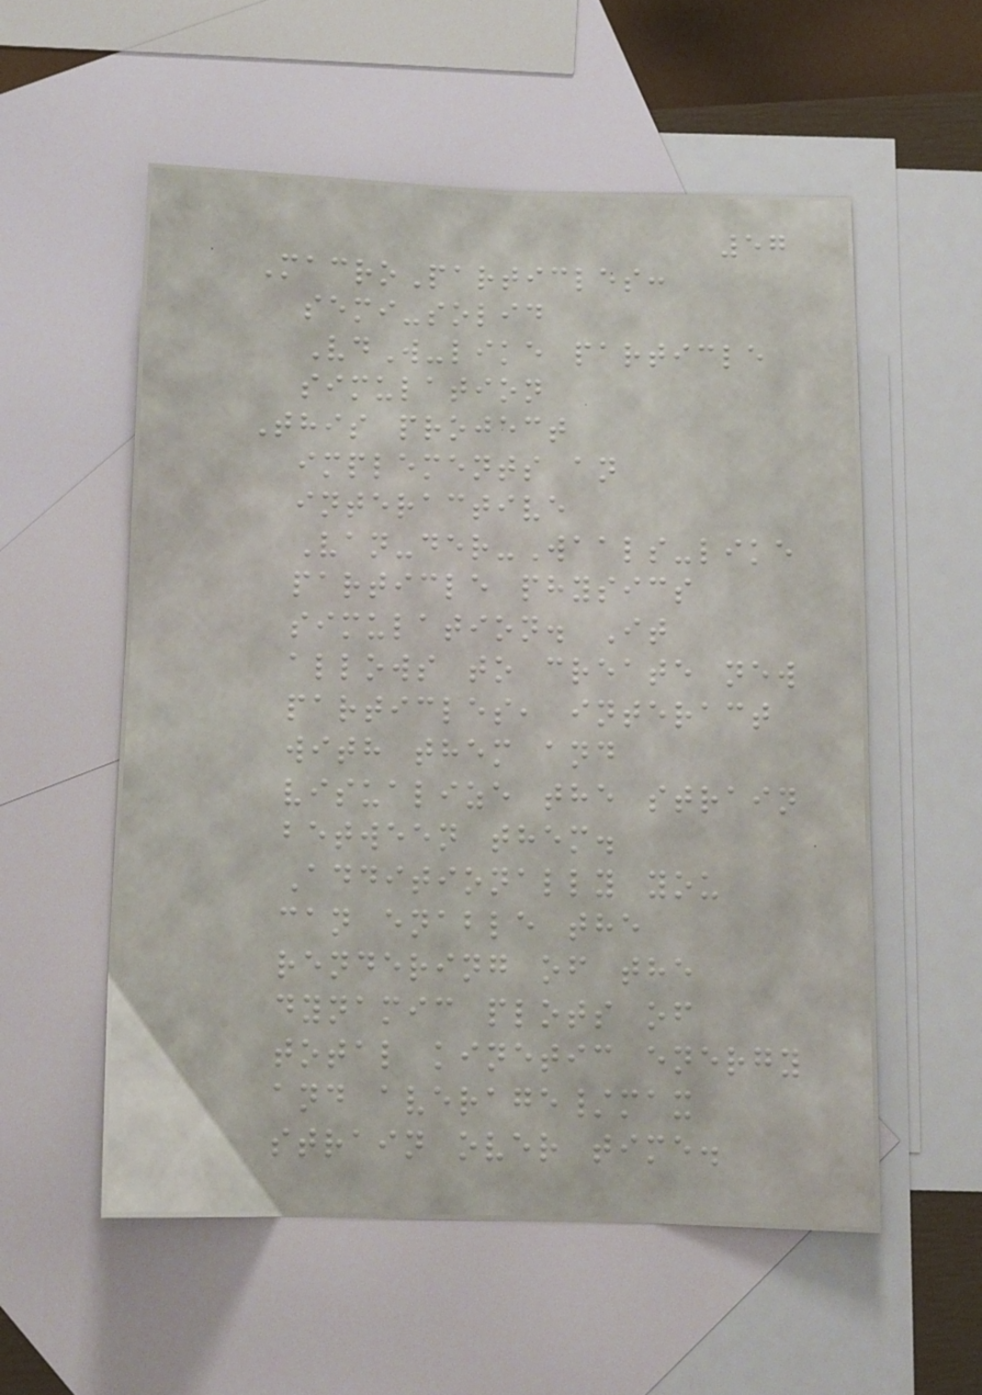57
MacroParticles:
semi-solid
VdW-like particle
simulation
This project
implements an
interactive
Van-der-Waals-like
particle physics
simulation. It
allows to create new
particles, interact
with them and
visualize the strain
between them.
Additionally you
can enable the
rendering of the
dynamic plots of
total kinetic energy
and average/max
strain over time.
